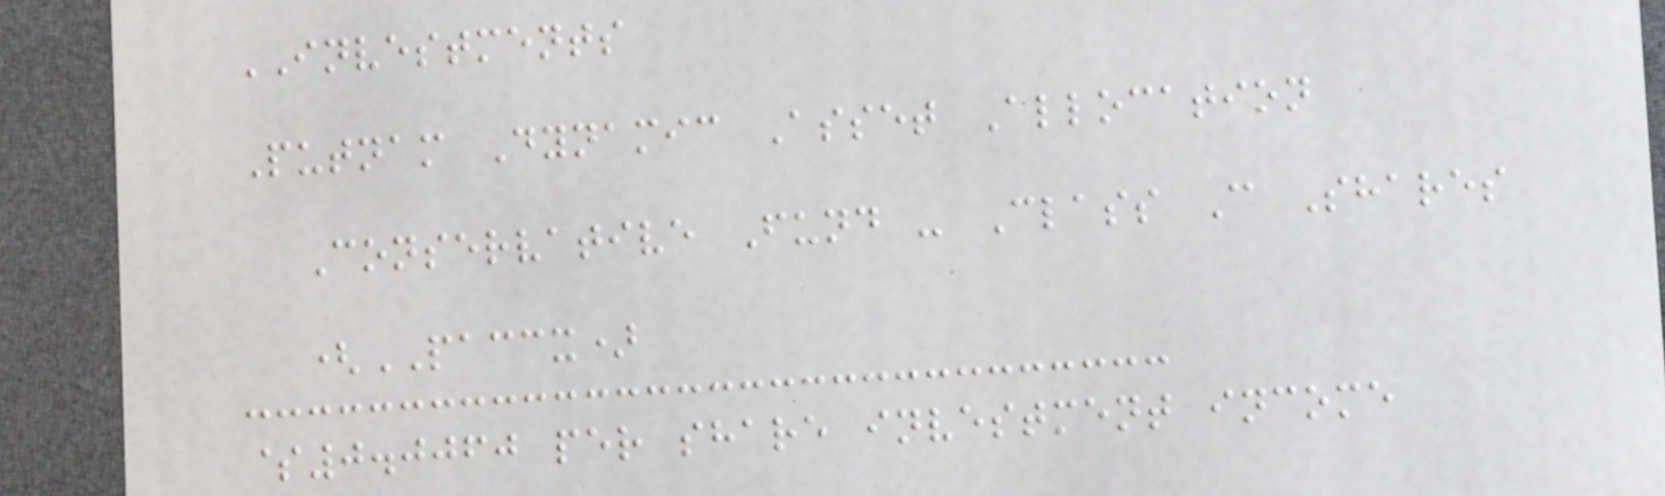INVESTMENTS
Putnam Dynamic Asset Allocation
Conservative Fund - Class C Shares
(PACCX)
$0.0060 per share investment income
